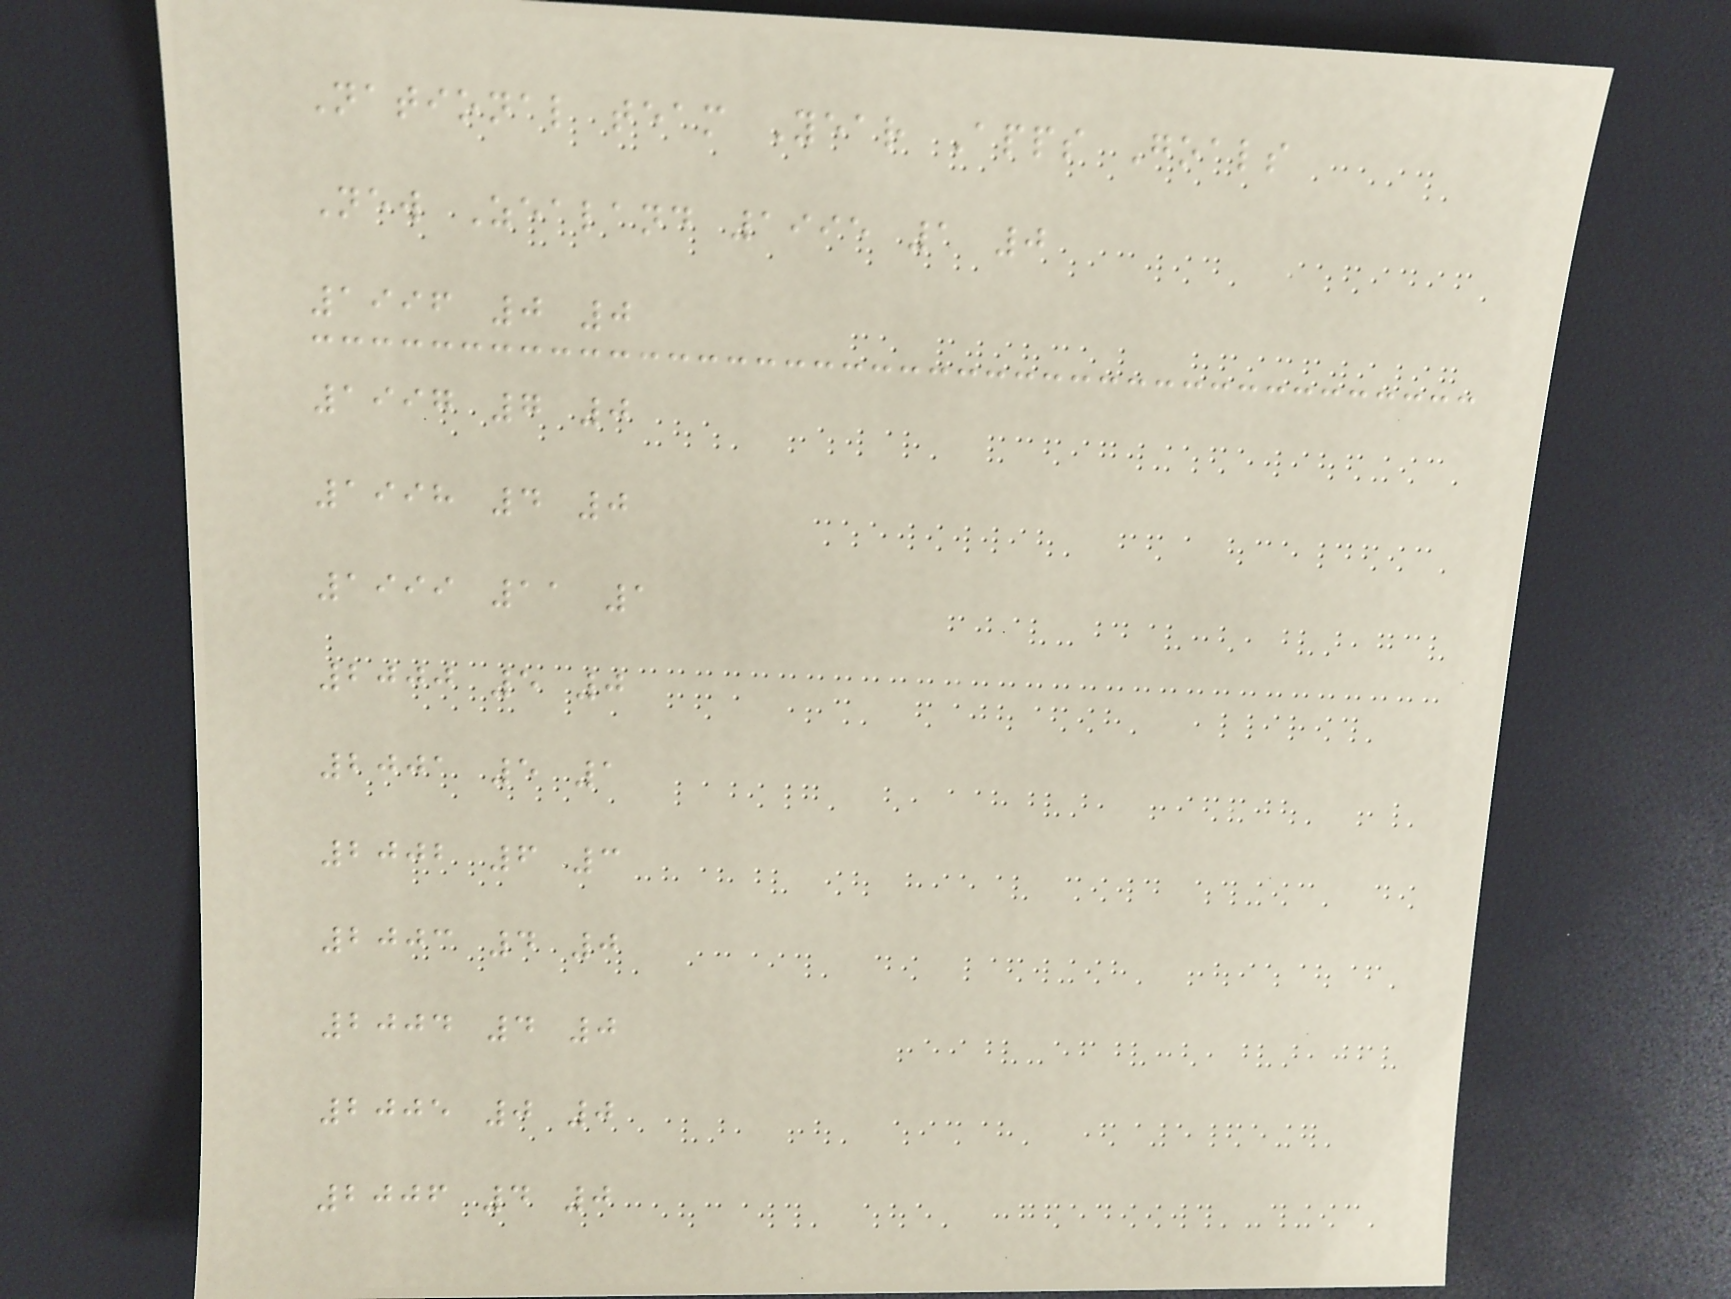National team Year Apps Goals
New Zealand 1995 1 0
1996 0 0
1997 7 0
1998 4 0
1999 11 1
2000 5 0
2001 5 1
2002 6 3
2003 4 0
2004 4 0
2005 0 0
2006 4 0
